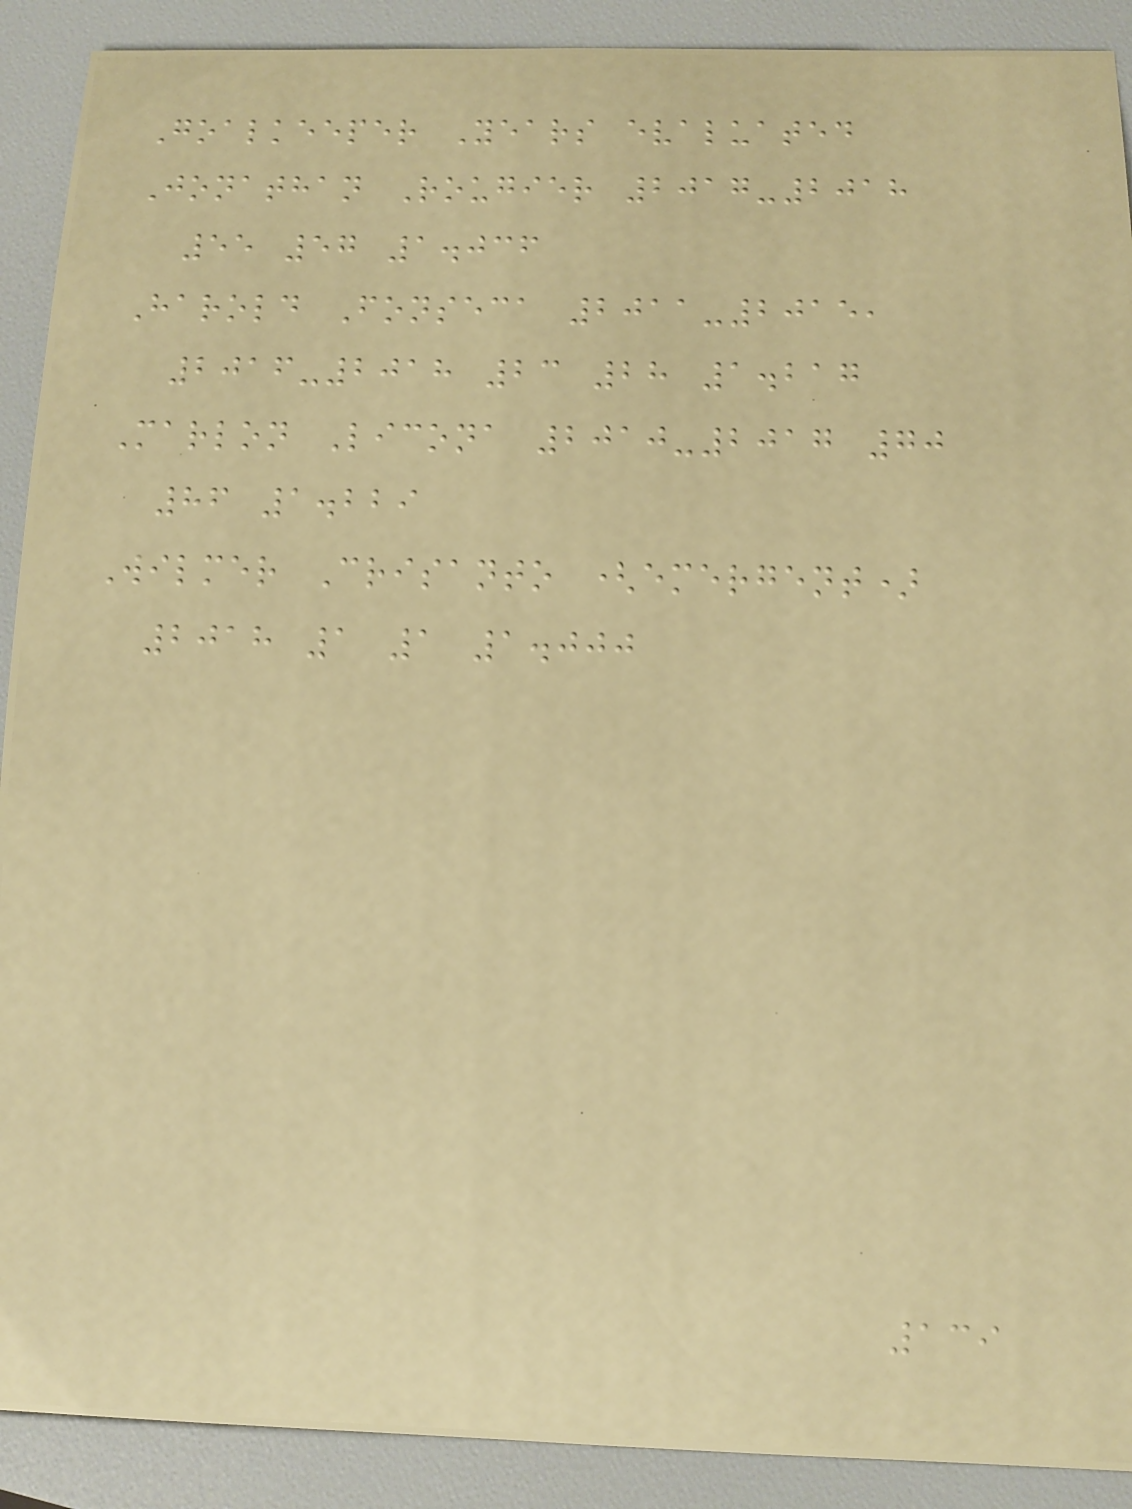Goalkeeper Years evaluated
Jonathan Rougier 2017-2018
55 57 1.036
Harold Fonseca 2011-2015,
2016-2018 23 28 1.217
Marlon Licona 2010-2017 70
86 1.229
Wilmer Crisanto (emergent)
2018 1 1 1.000
139
